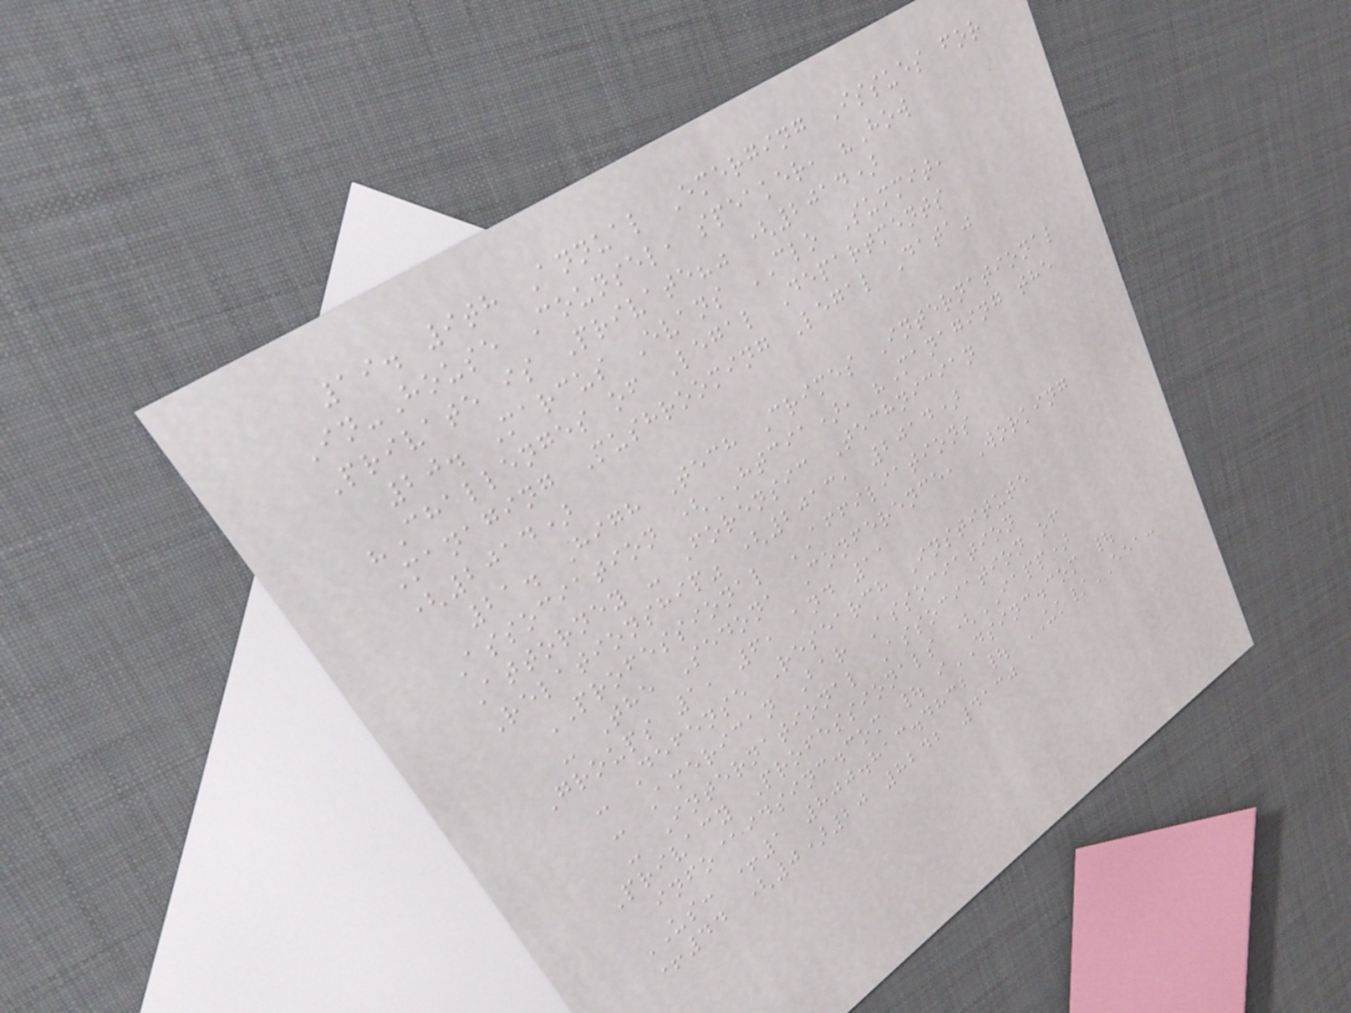19. 9th Annual Emerging Issues for
In-House Counsel, speaker, "How
Private is Private?" (2014)
20. Marcus Evans CLO Summit,
"Challenges of Legal Departments
Managing Mushrooming Legal Data"
(2014)
21. High Tech Crimes International
Association (HTCIA), "Managing the
Attorney - Forensic Technician
Relationship" (2013, 2014)
PROFESSIONAL AFFILIATIONS
- The Sedona Conference, Working
Groups 1, 6, and 11
- Defense Research Institute
- American Bar Association
- International Association of
Privacy Professionals (IAPP)
info@idsinc.com | iDSINC.com |
US: +1 800.813.4832 | UK/EEA:
+44 (0)20 8242 4130
